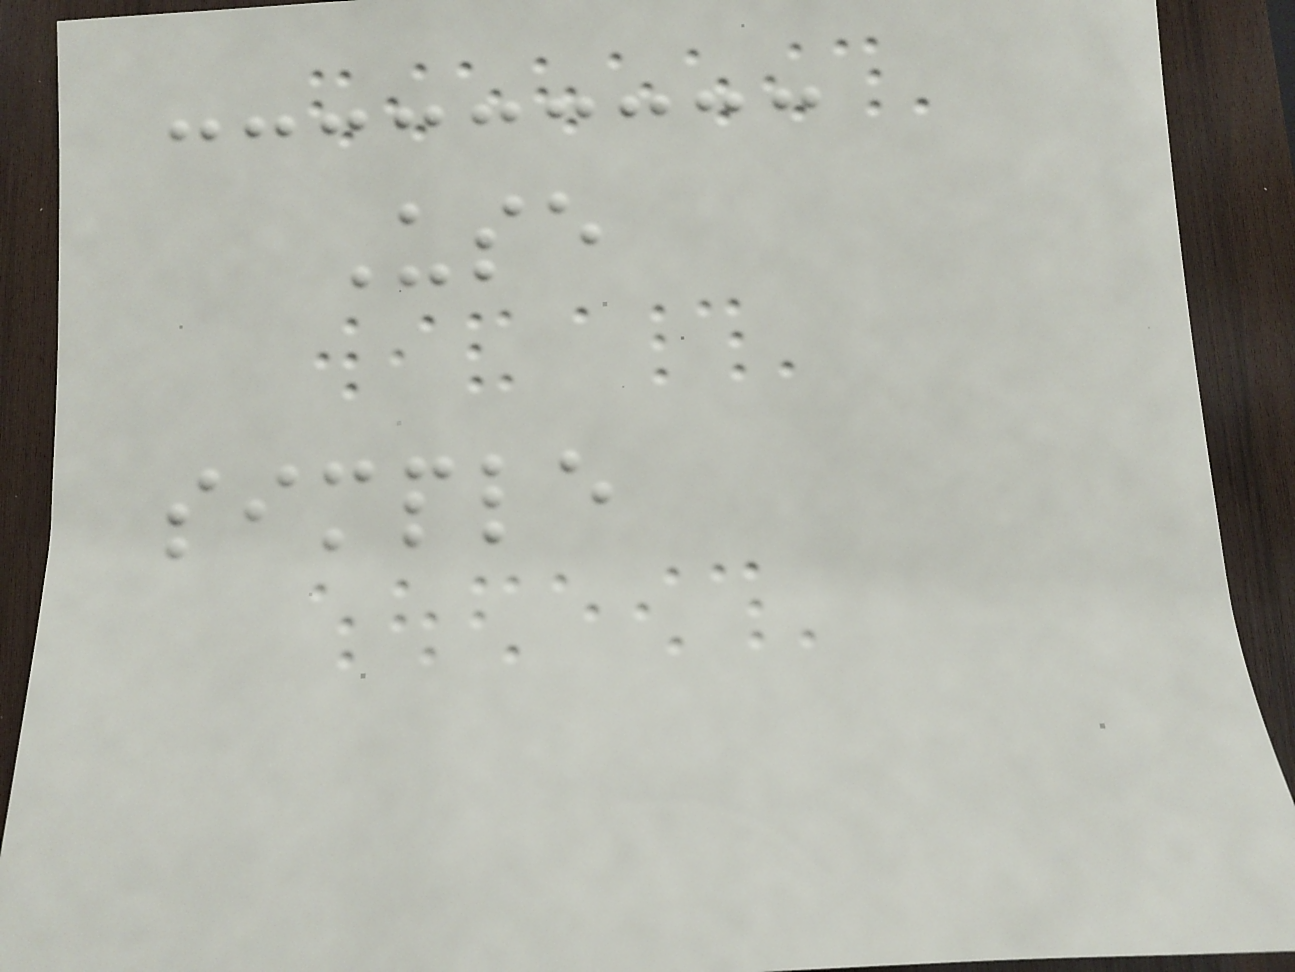Use
simple
